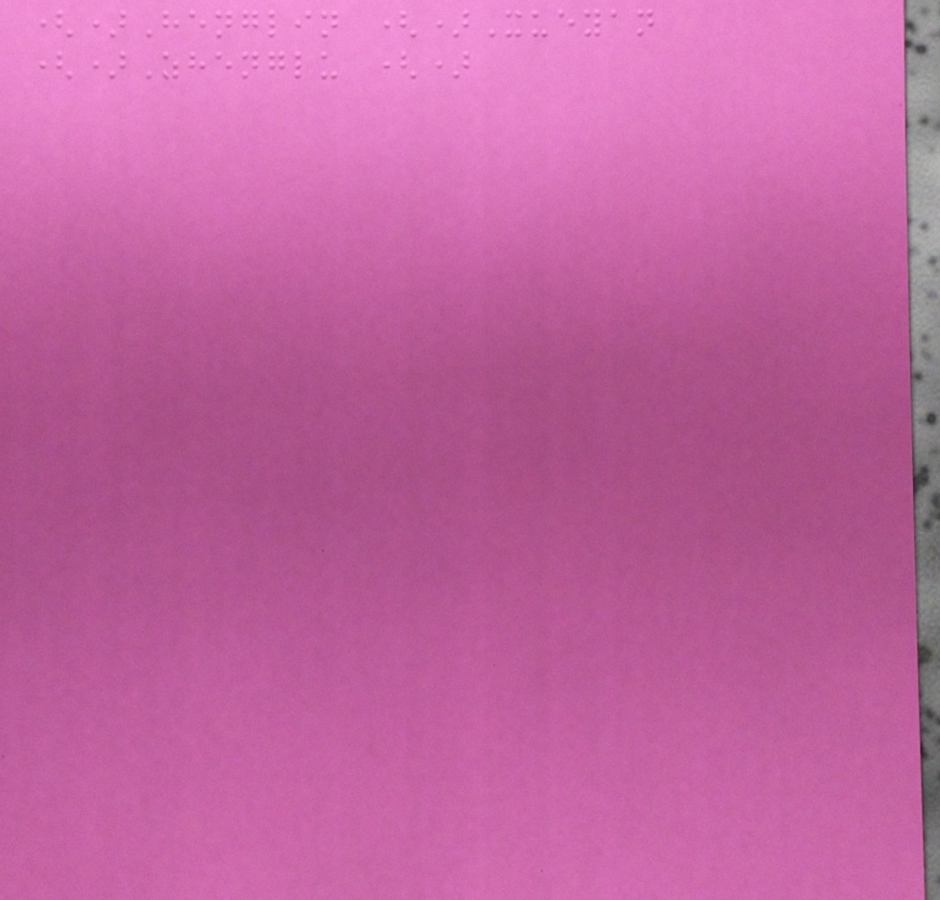()Henglin ()Xueyan
()Zhenglu ()
